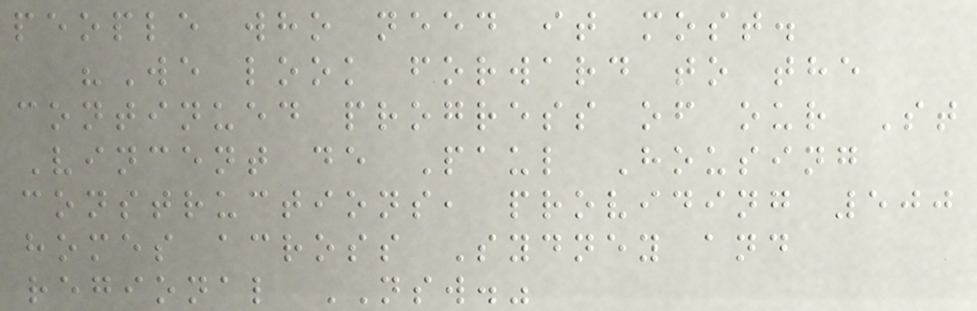people who need it most.
"We look forward to the
continued progress of our St
Vincent de Paul Housing
constructions, providing 500
homes across Sydney and
regional NSW."
